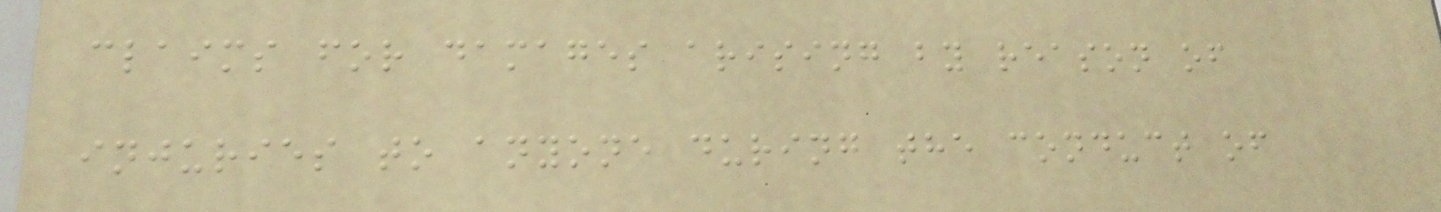claims for damages arising by reason of
injuries to anyone during the conduct of
